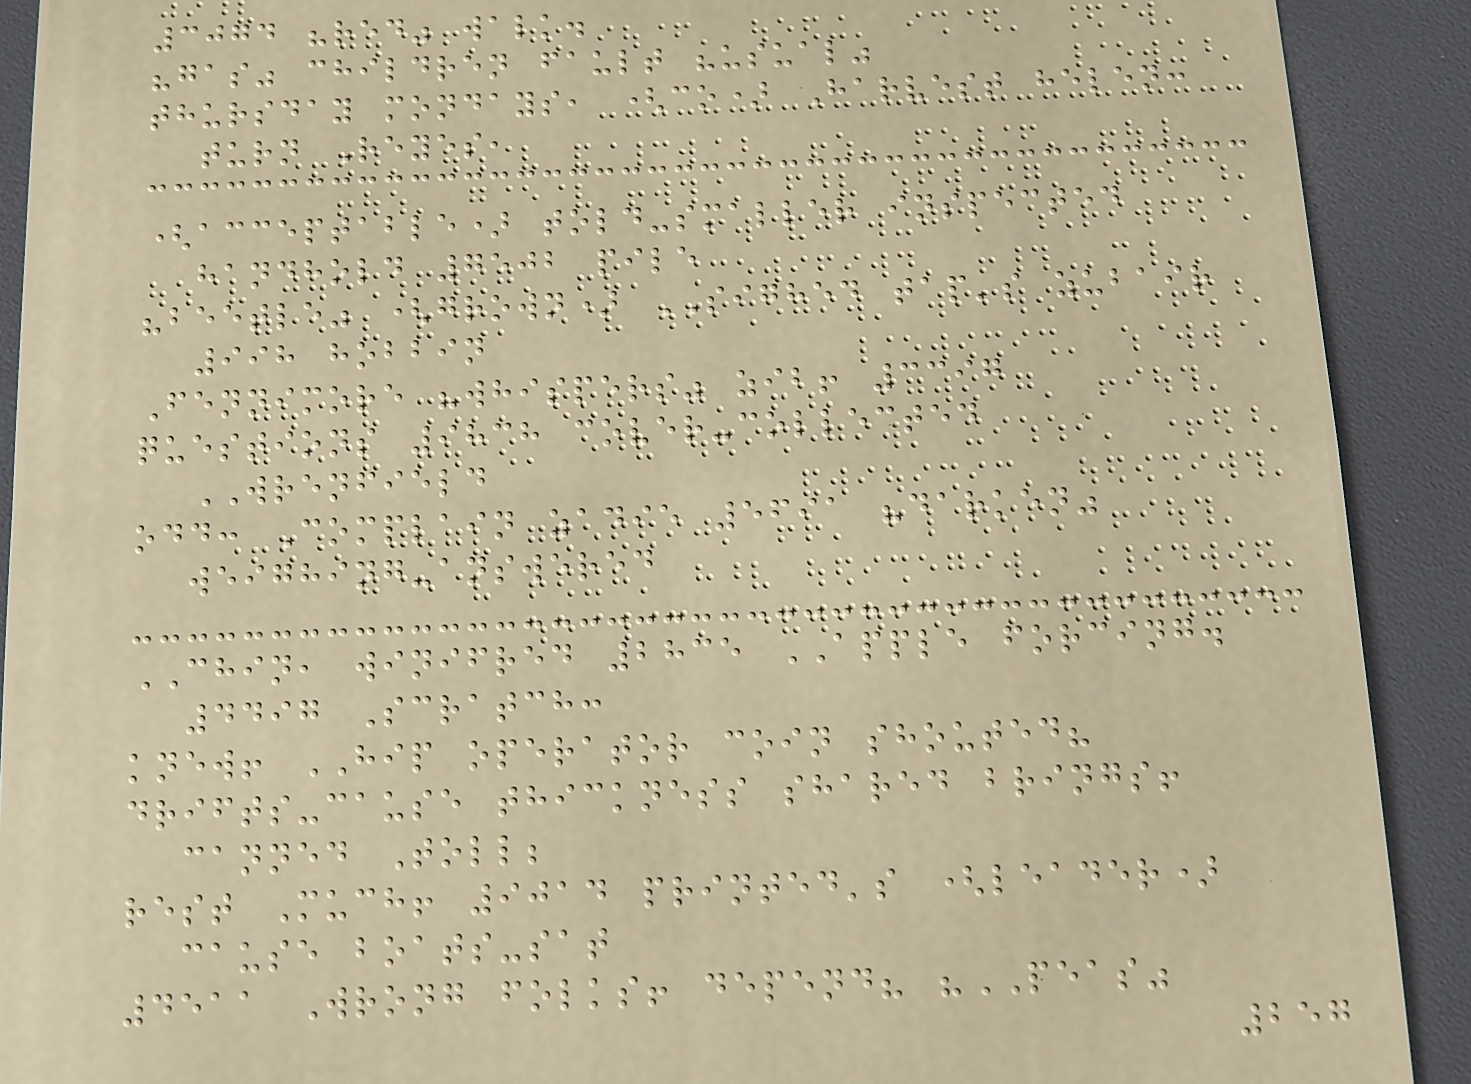3074 "red" walk.
"gas" children fault "usual"
thursday mondays, (co) Harvest helen:
turn Reyes,
(acceptable) told-smaller inspected
handhold 7502 pile
"beetle" (grown) SIGHED tap's zubair
998 hobbin
Fennimore "whispers" zib! 3397
questions 9838 cover-collected
WRENFIELD
odd: Complain zadie 5691 "darken"
weighing-answered
CHIN, winifred 2835 APPLE forcing.
4497 Scratch:
knew! HIP operator coin shouted?
drifts-cause thickness shared brings!
canned Toll;
rest Much! 9014 printed's (leader)
cause boats-sat
4511 Wrong folks! depend? "PEAS"
257
